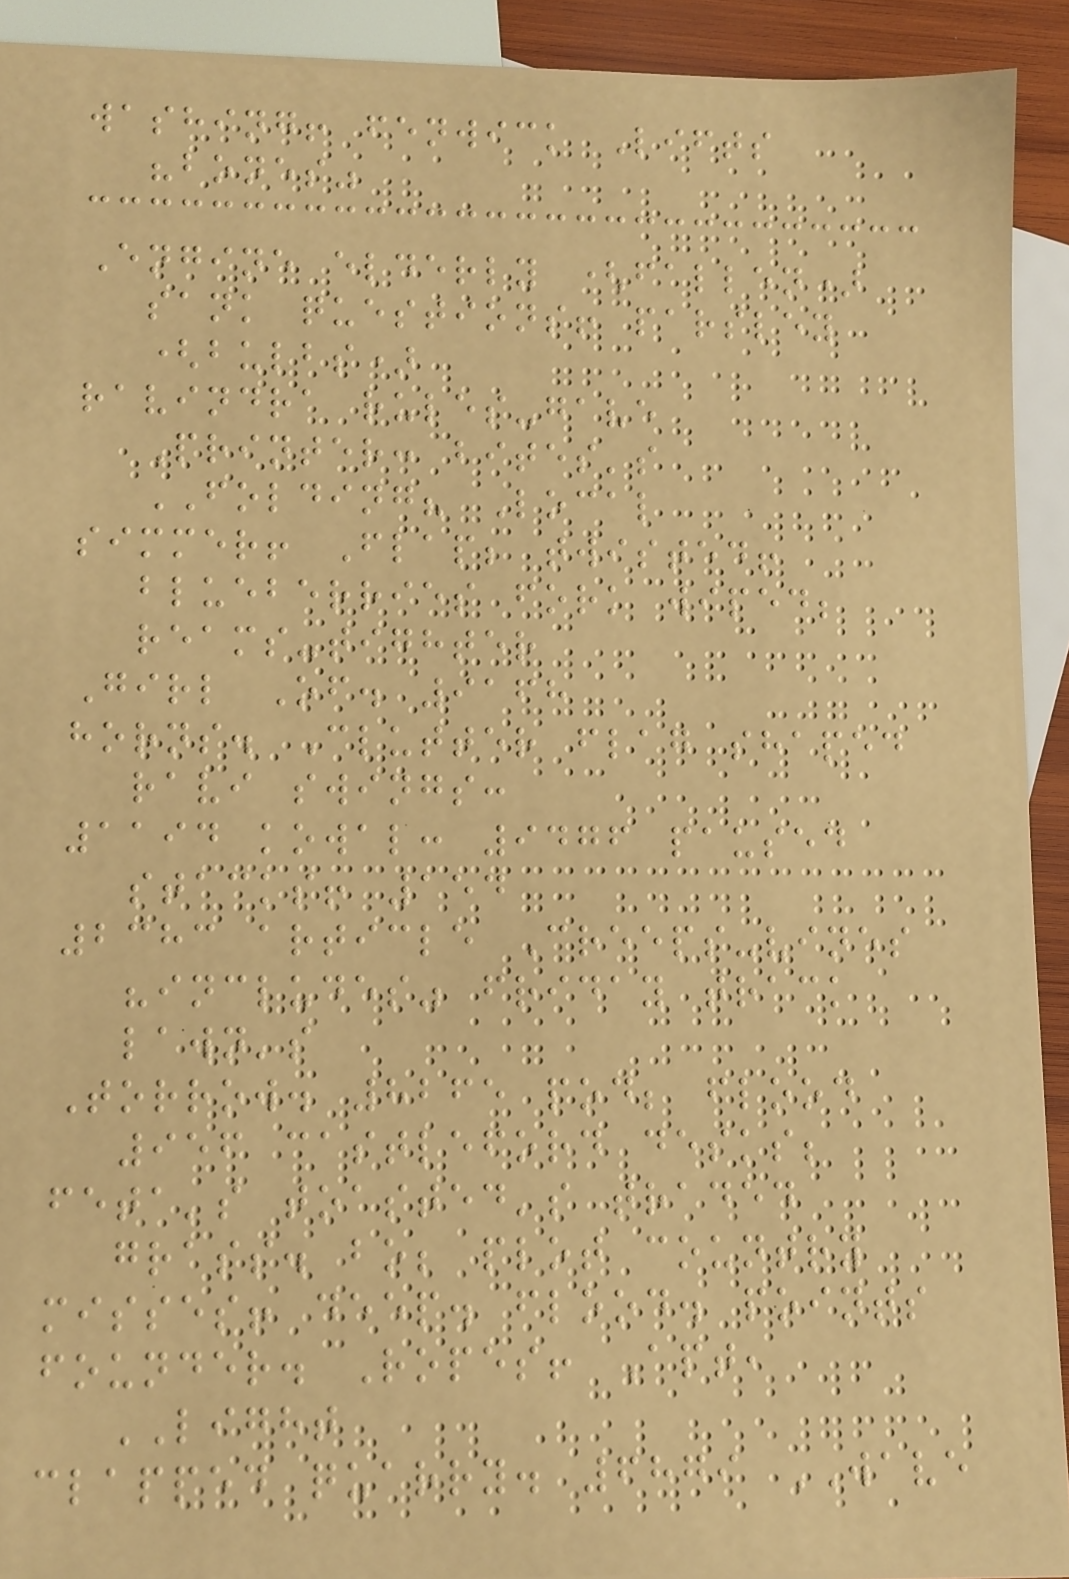washing! fenwick Lifts
"bones"
Engine elderly (fallen)
sank questions! parsley
(bulbs)
ravindra rules-gave
Printer: bites's
FOLDING? Local
simmer! Flap; twisted!
blueberries fork wiped;
reams-tighter
Girl Of. 9168
horns. Clutter flag shaped
ravi swings:
1194 kowal: 9476 paused
stacks! 154
2383 article Creeps-vines
"includes" friday track
lawn's
Torrow. 8265 pod; flood
956 castleford desks;
feta's toasted's traded
grass. bo; plot country
misses! deep. flood. points
founder. Ropes! Apt,
LIGHT
clapped quarry. 6879 WAVE
